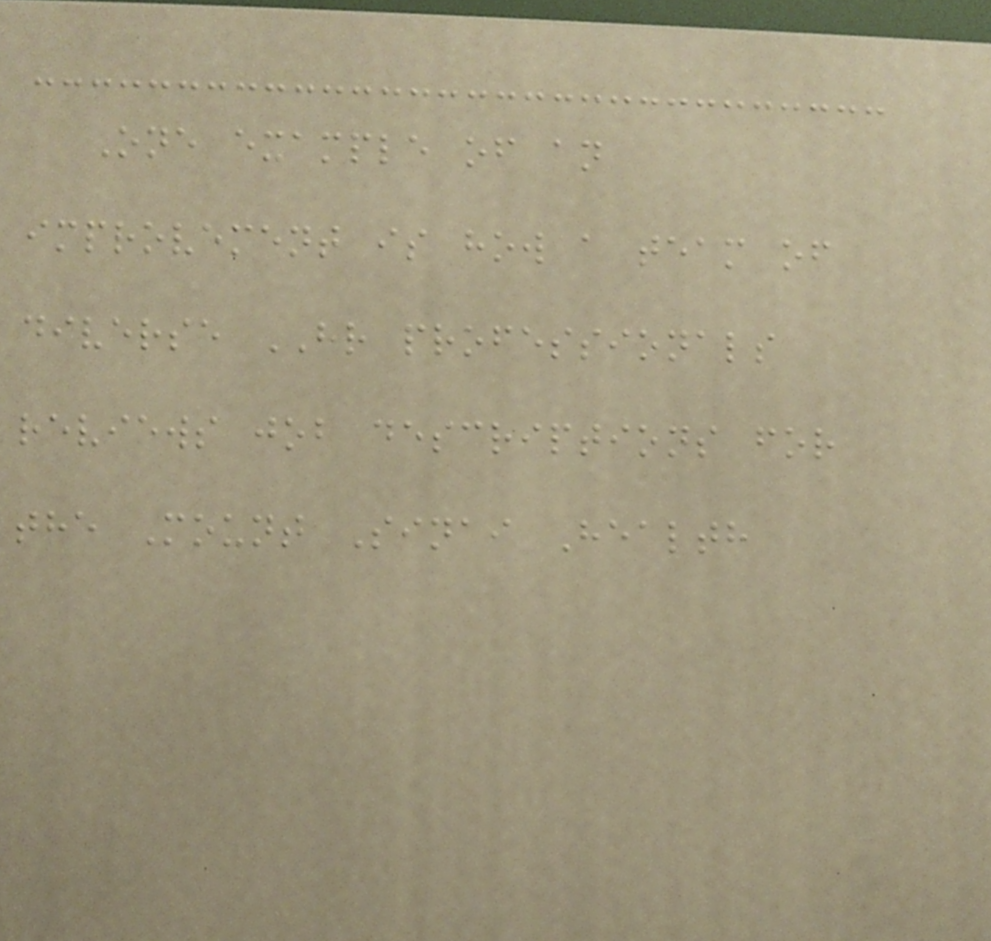One example of an
improvement is how a team of
diverse HR professionals
reviews job descriptions for
the Mount Sinai Health
